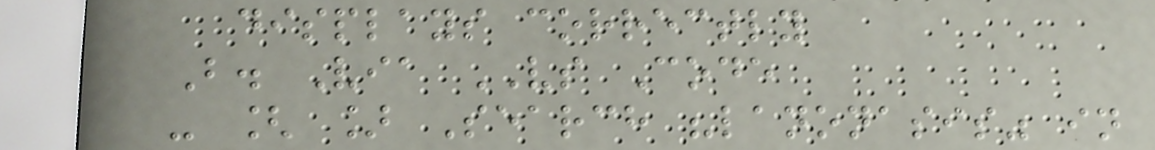displays correctly
B. Via VS Code
- [ ] Search "lanonasis" in
